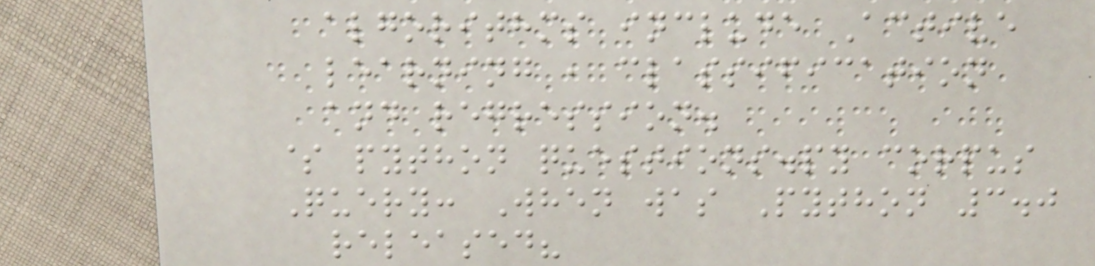algorithms include Active
learning , classification
and regression.
$ python questions.py corpus
Query: When was Python 3.0
released?
